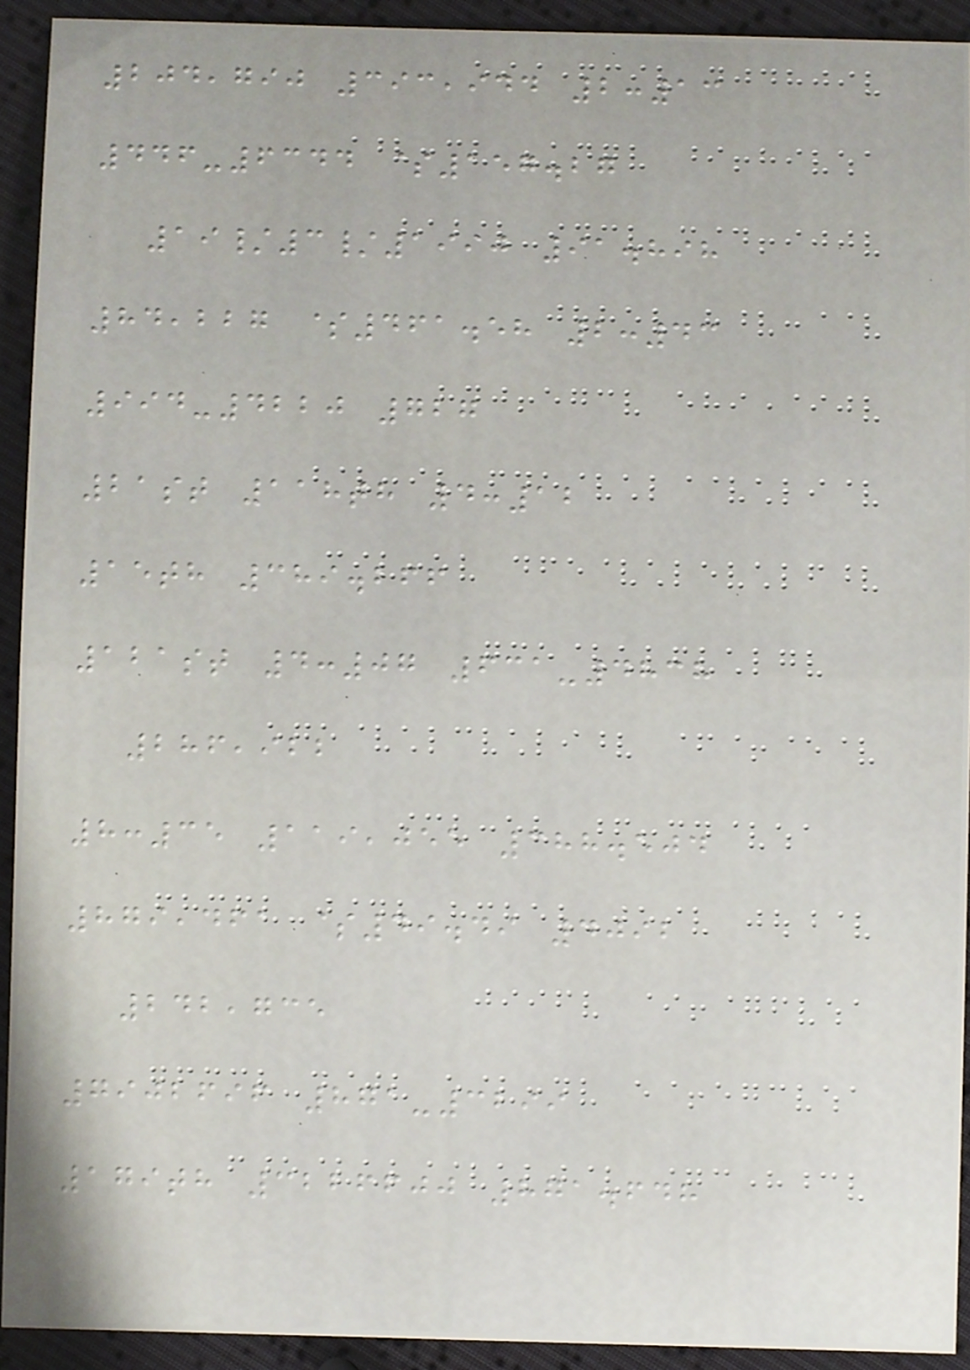204,790 393,944 2:13
446-6344 $157.27
19/3/1990 91.898
84,227 $461.58 2:43
994-4220 727
21st 118th 4:12
15th 389.266
121st 4:07 631-4838
286,922
8:35 119,055 388.504
879,461 $49.49 4092
242,735
7902696 871-3299
179th 3226600 871.648
